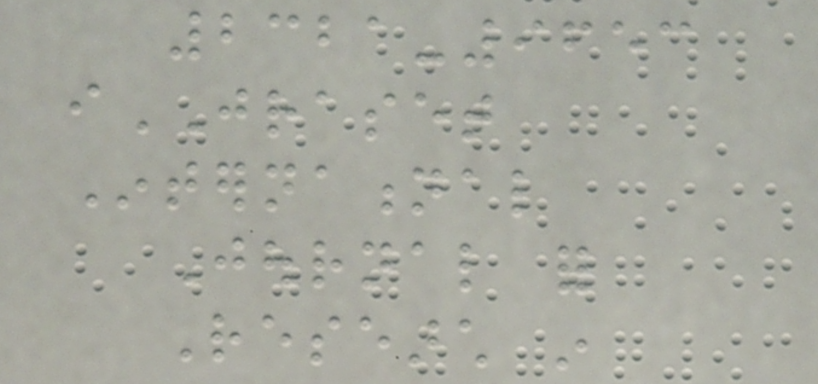2321-9653
iJRASET
International
Journal for
Research in
